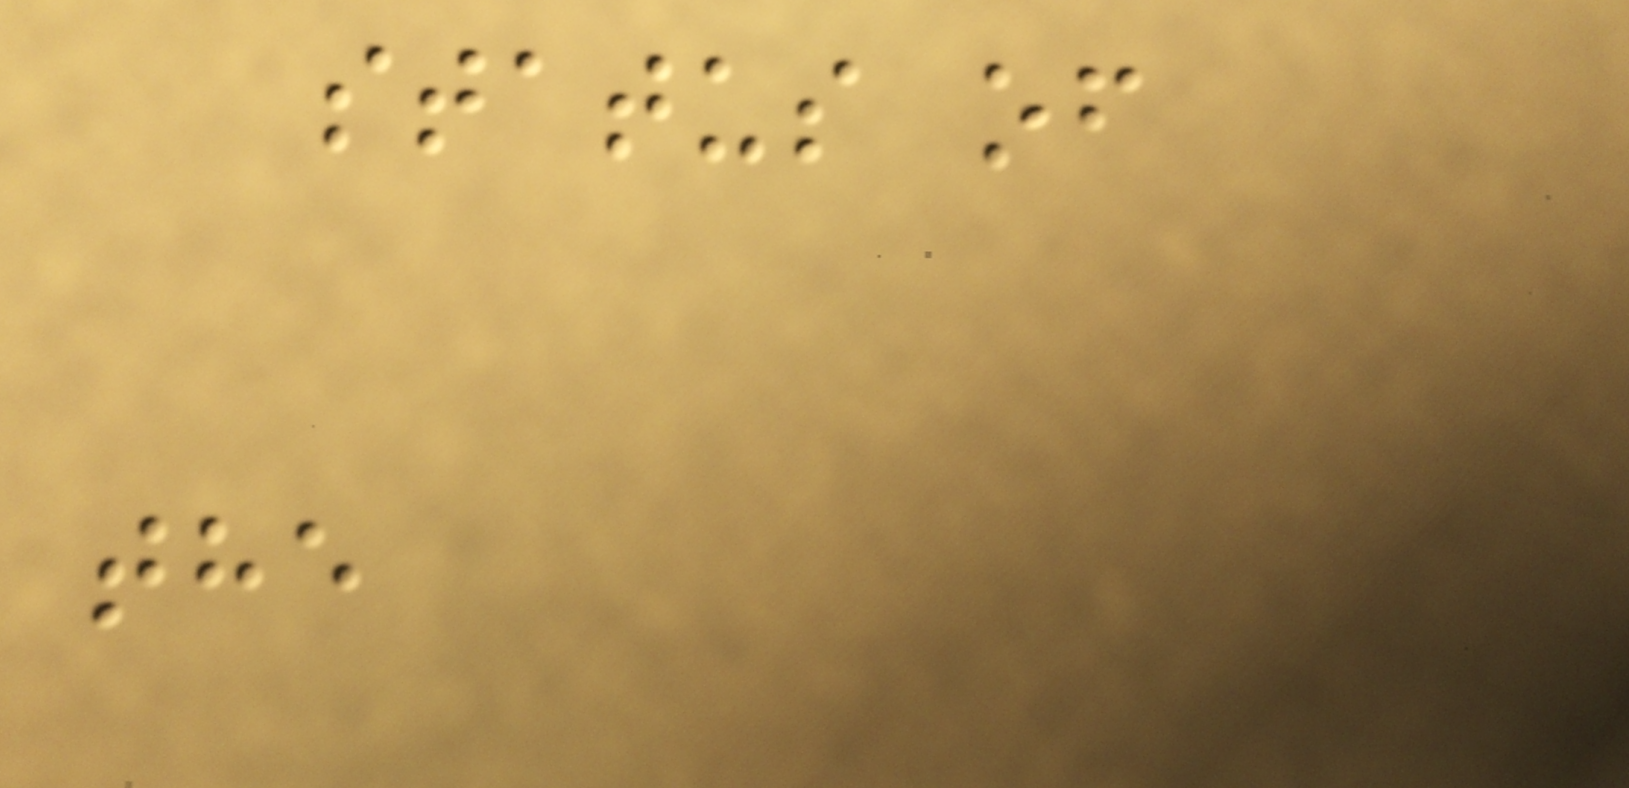status of
the
